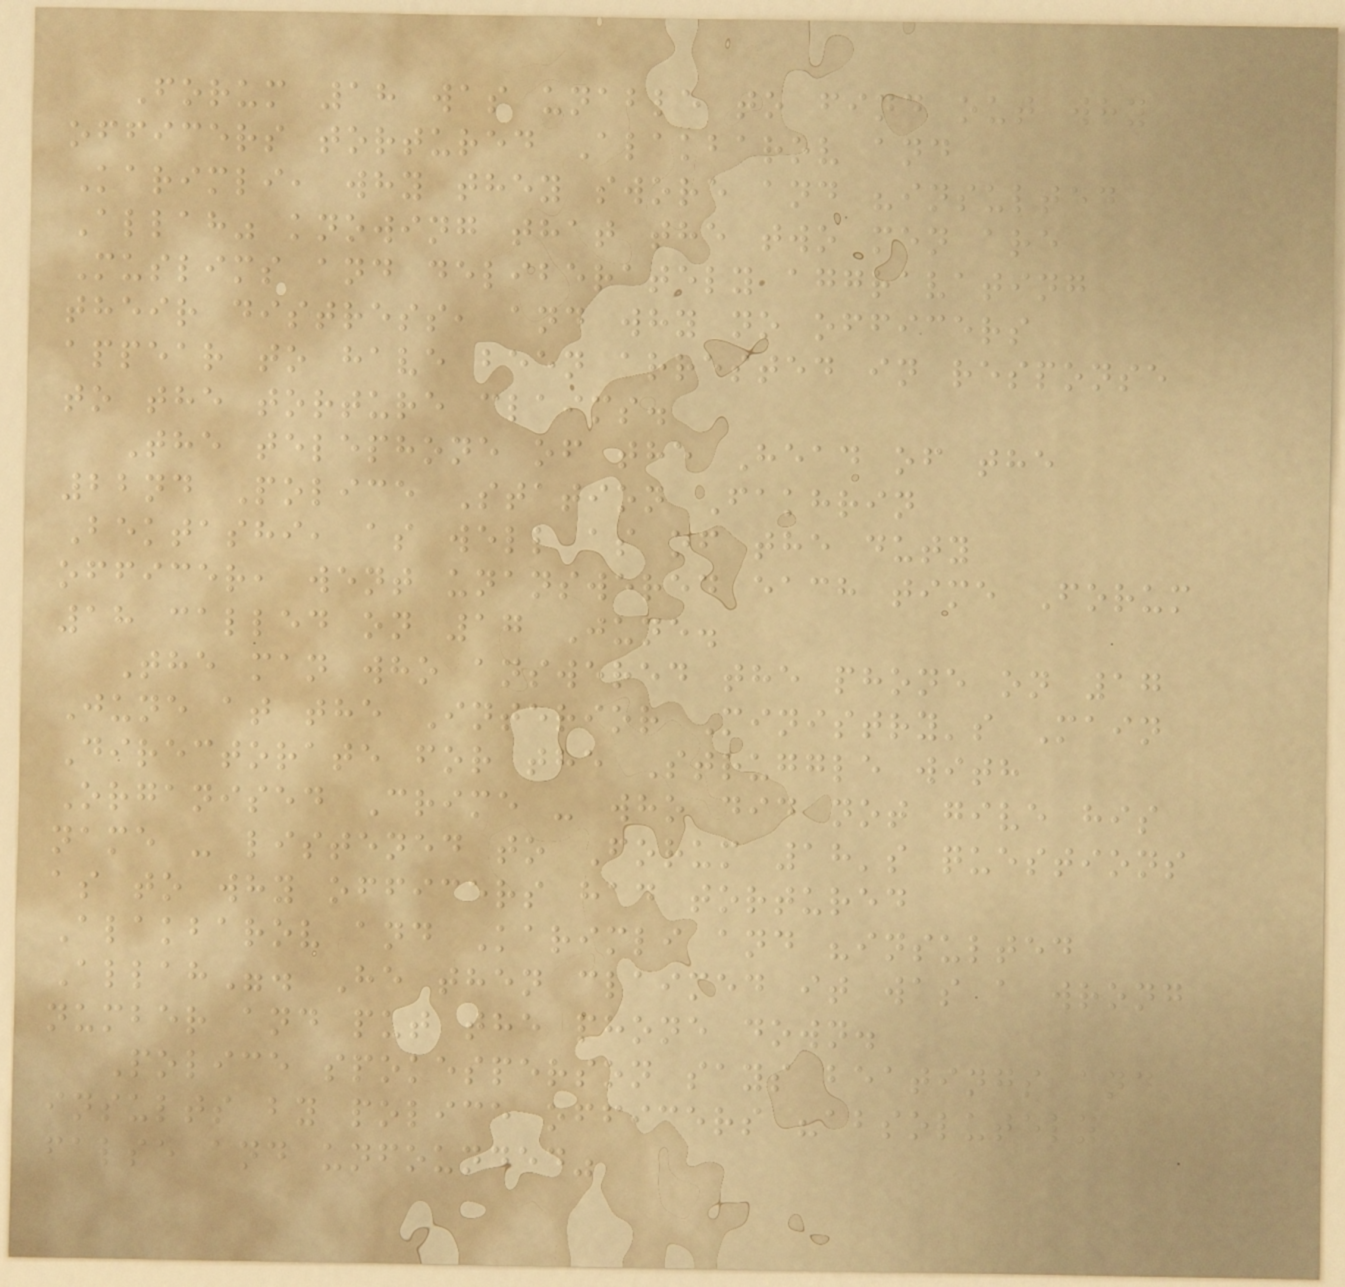Forum 18 was unable to find out why
officers tortured Alakbarov and
Karimli, why they swore and "insulted
Allah" knowing that the two men are
Muslims and deliberately aggravating
their distress, and why no officers
appear to have been arrested in response
to the torture claims.
The telephone of the Head of the
22nd Police Station Fakhrin
Bektashi, as well as of the duty
officer, went unanswered each time Forum
18 called on 17 June.
The man who answered the phone on 17
June at the Interior Ministry's Main
Directorate for the Struggle with
Organised Crime - who did not give his
name - listened to Forum 18's questions
as to why officers had tortured
Alakbarov and Karimli and "insulted
Allah". He then claimed it was a wrong
number and put the phone down.
Police spokesperson says beatings and
insults by police officers "absolutely
false and unfounded"
